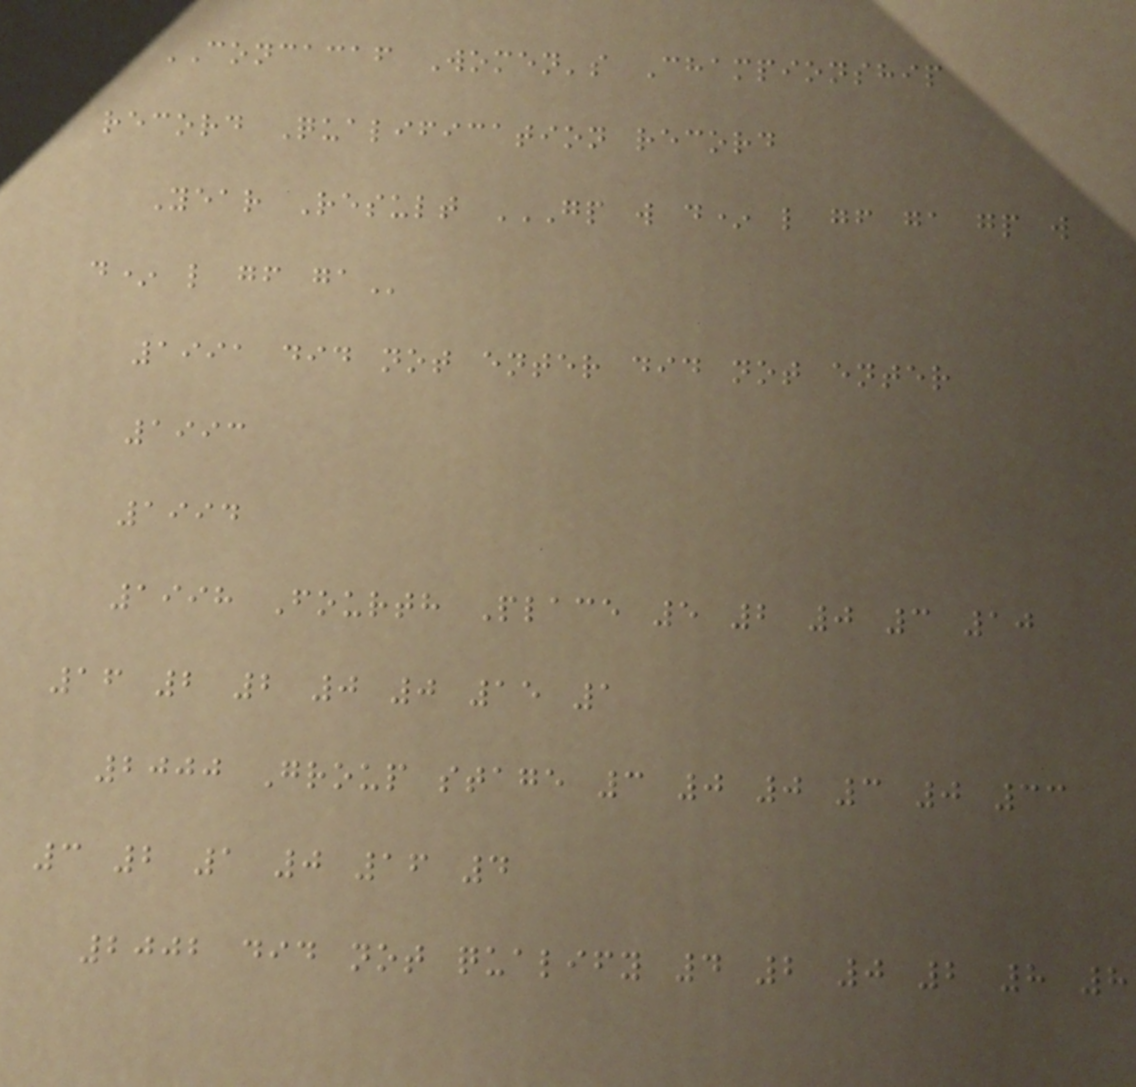CONCACAF Women's Championship
record Qualification record
Year Result GP W D* L GF GA GP W
D* L GF GA
1991 did not enter did not enter
1993
1994
1998 Fourth Place 5 2 0 3 10
16 2 2 0 0 15 1
2000 Group stage 3 0 0 3 0 33
3 2 1 0 16 4
2002 did not qualify 4 2 0 2 8 8
